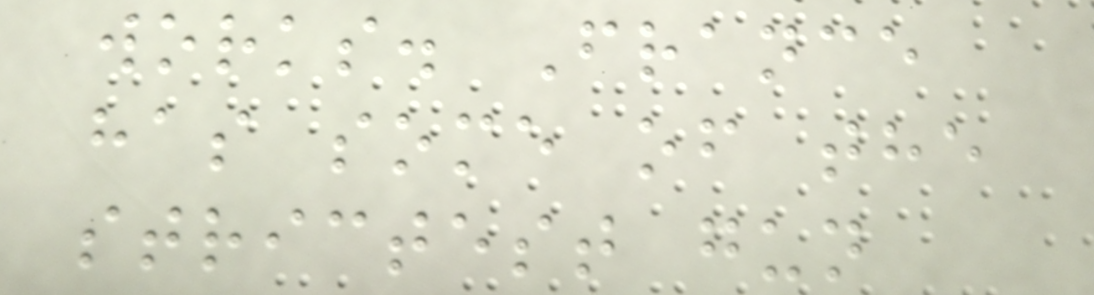works. France
has some of the
strictest gun
